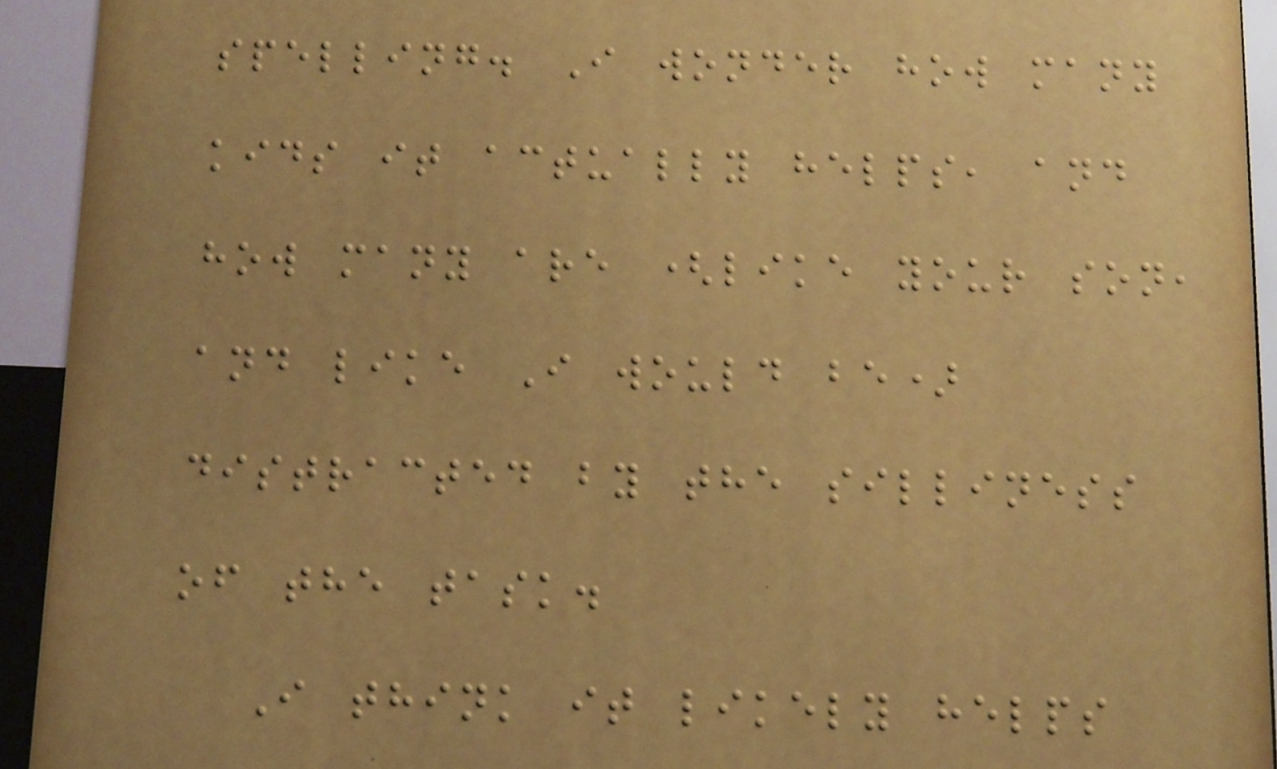spelling. I wonder how many
kids it actually helps, and
how many are (like your son,
and like I would be)
distracted by the silliness
of the task.
I think it likely helps
